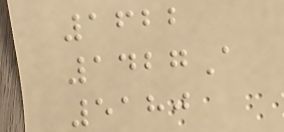1622
1427A
5180
